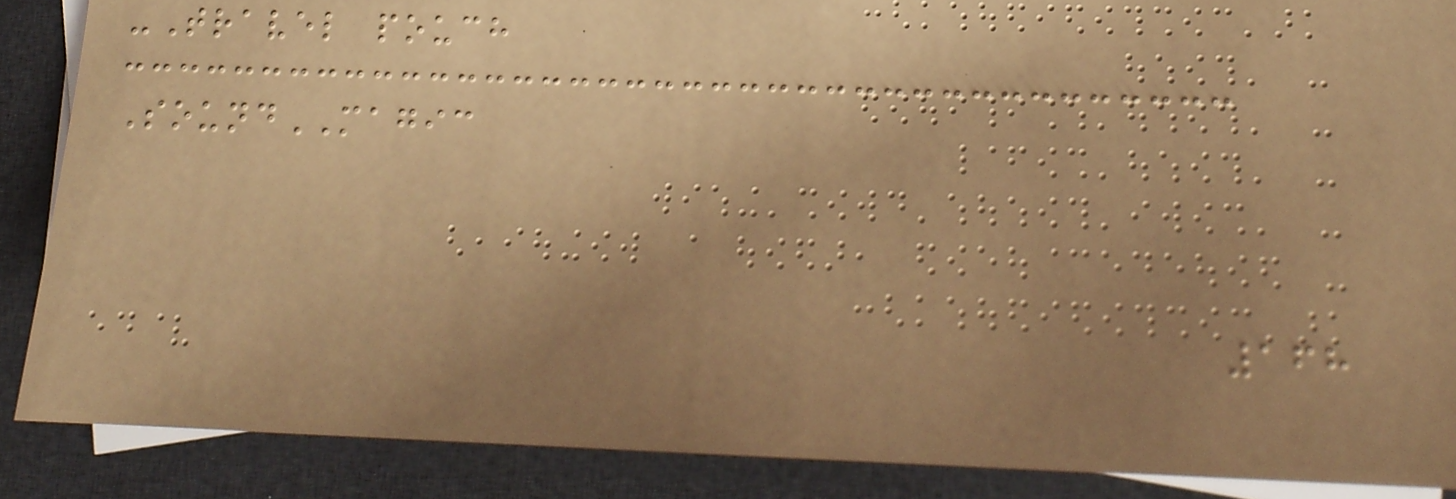-Travel pouch
SoundMAGIC
168
